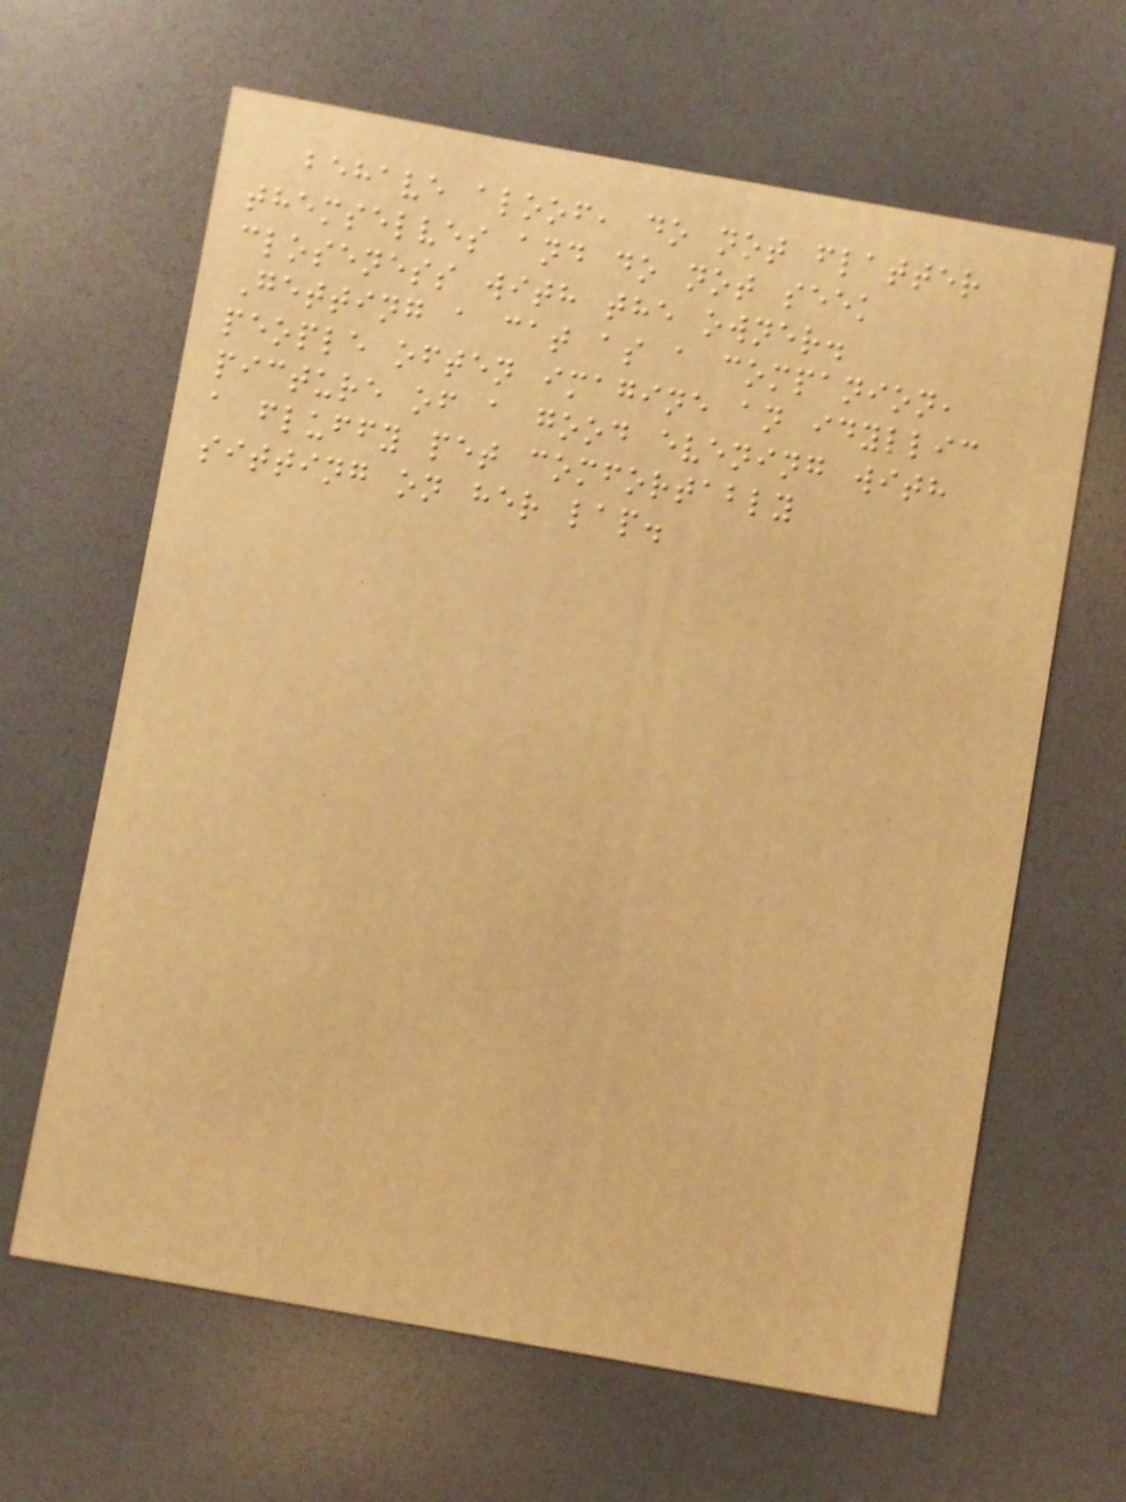behave aloof, do not flatter
themselves and do not seek
closeness with the owner.
Getting a cat as a companion,
people often imagine an idyllic
picture of a good evening with
a fluffy pet comfortably
sitting on her lap.
